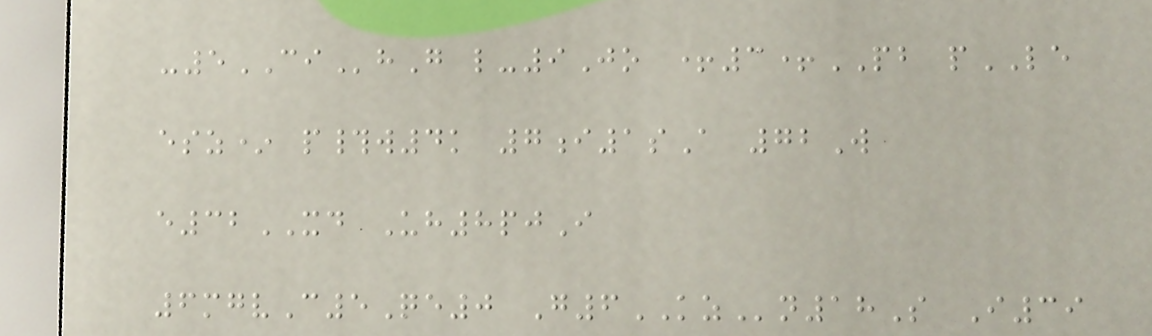-5CIhG l-9Jo +3+PB pLE
esz* p#w4k 7i1sA 72W
e32XD Uh8pjI
6mgvC5Qe0 G6KZn18S I39
